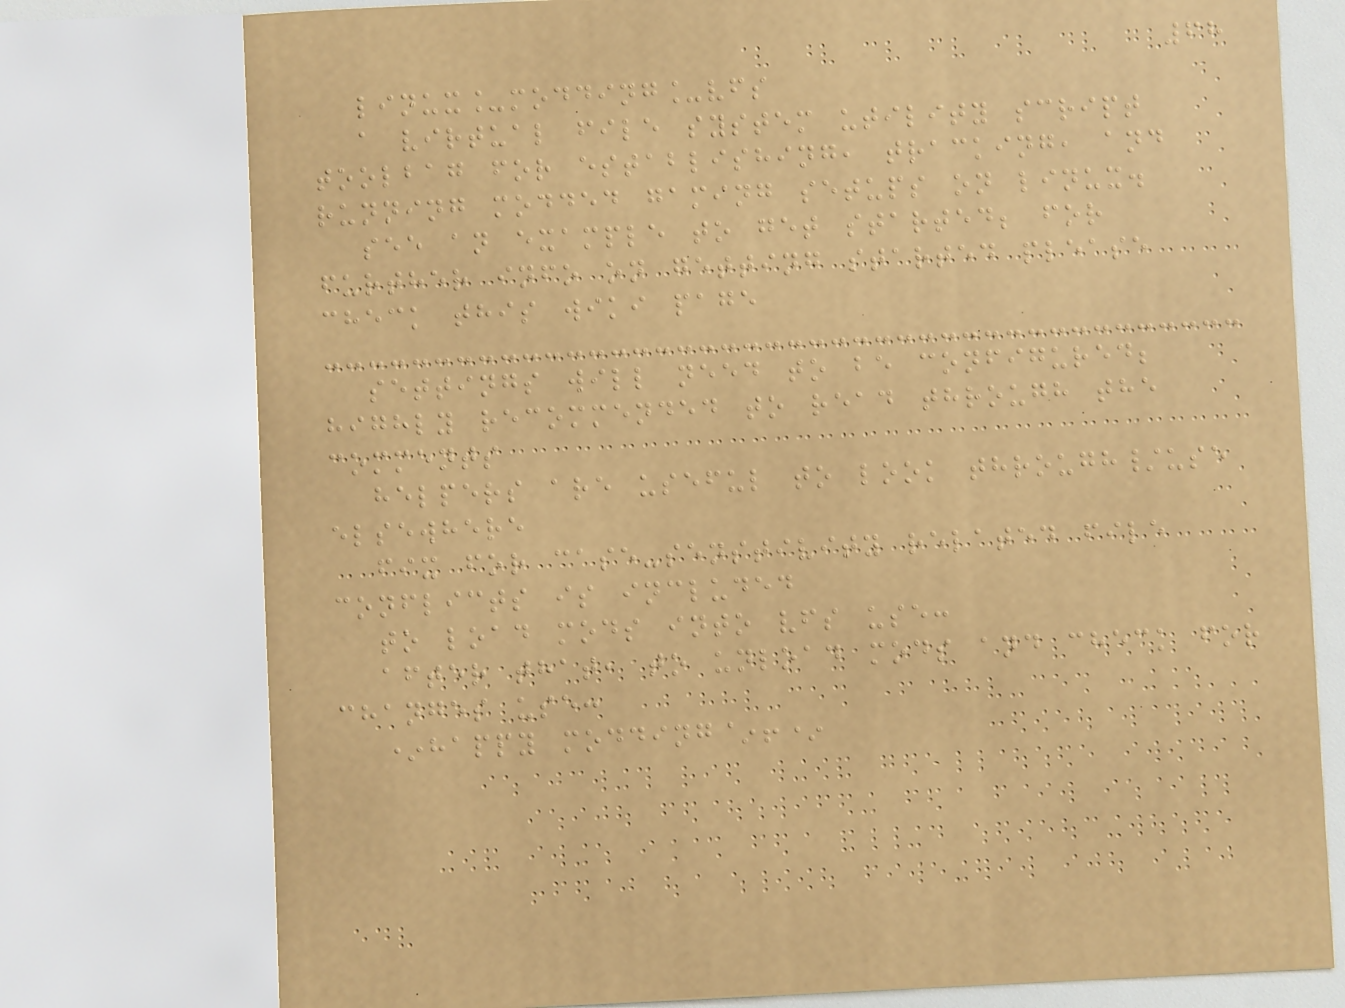68
linux_modding_vfs
a virtual file system utility script
toolbag for establishing, tracking, and
running modded gaming setups on linux.
see an example to get started; for
further info on getting started please
check this wiki page
settings will need to be configured;
highly recommended to read through the
comments
helpers are useful to look through/use
elsewhere
fix for case-senstivity related file
conflicts is included
to load mods into vfs use:
after that, to unload mods and check for
changes use:
*happy modding~!*
